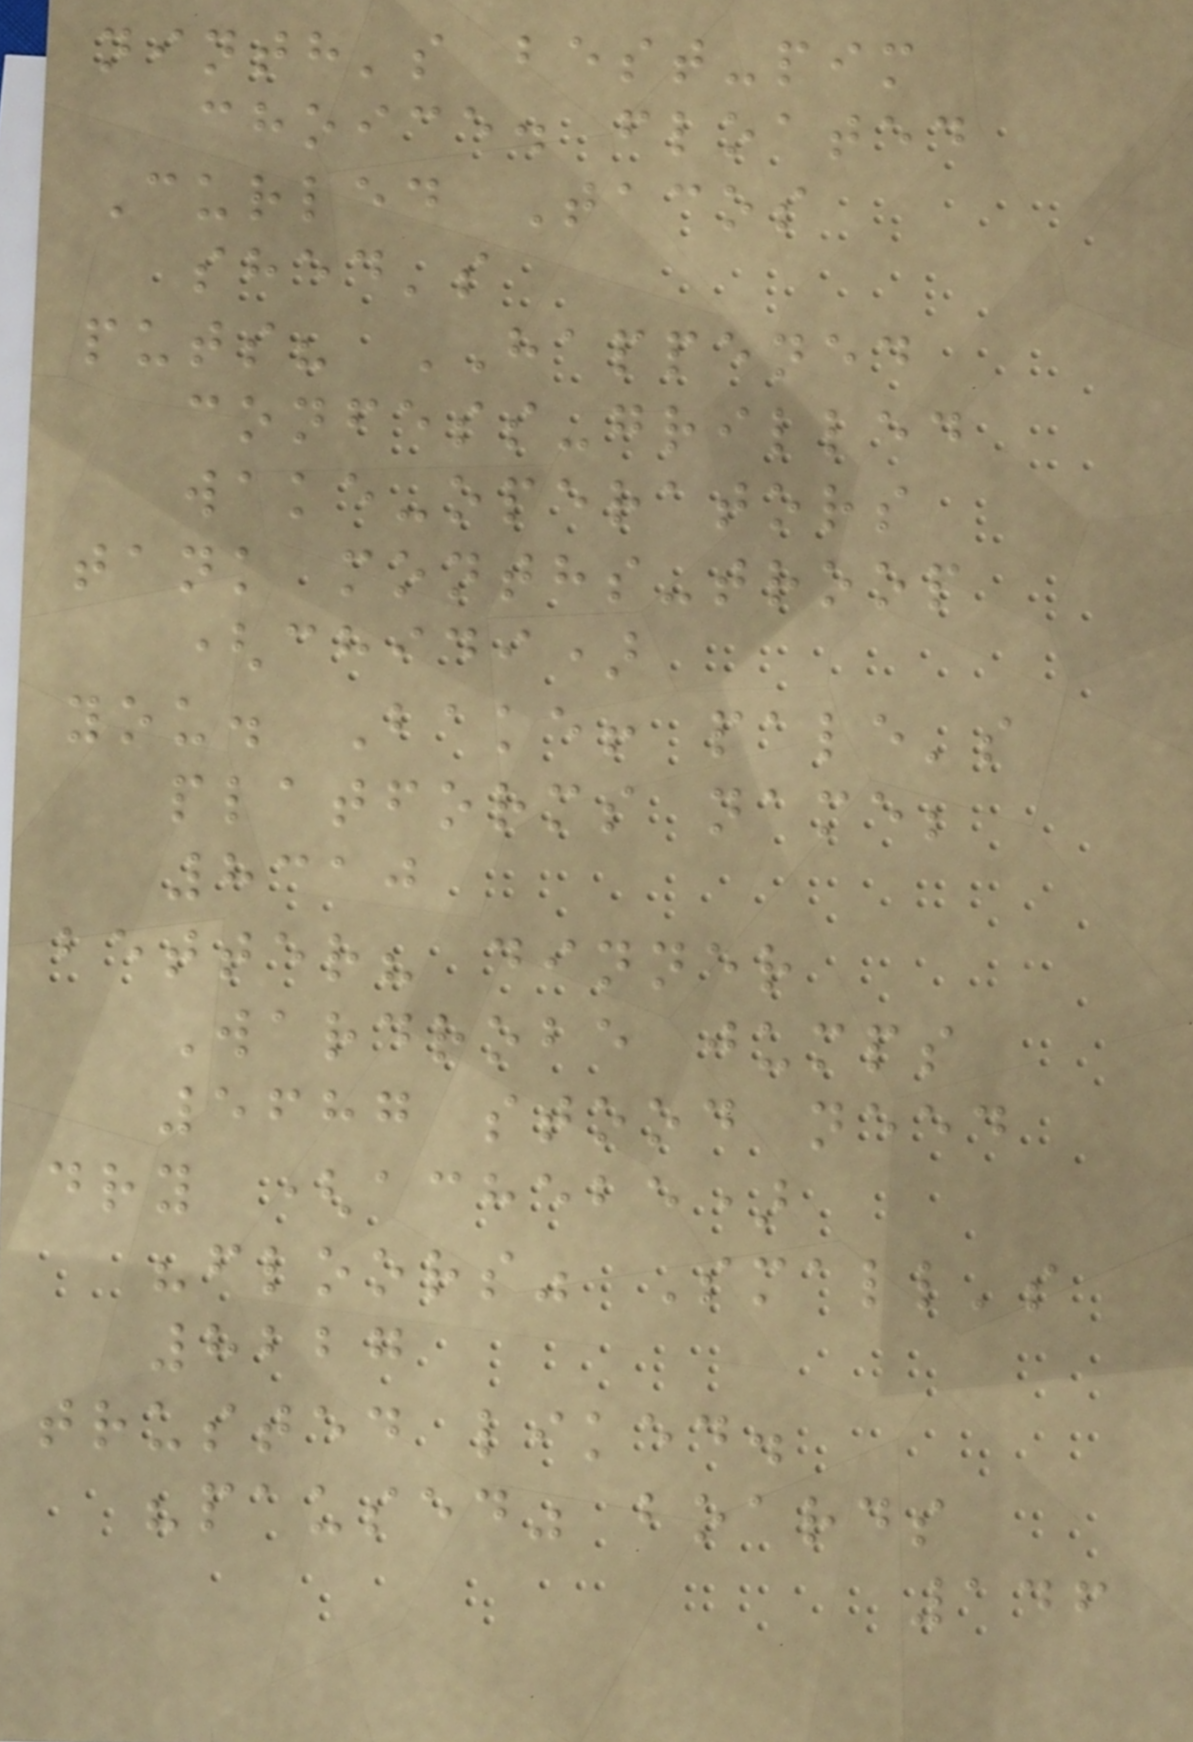ninth's best-pim
choice. floated
Curled Tacos
shed's
puts? HAPPENED
confess-grilled
wake-operators
tank months-troop
(chidi)
you. Bake! pale's
platforms name;
8310
better? dinner
Wardrobe jumps
5687 stood need
dry (achebe)
"floors" Small's
8227
trusted liked.
"paused" boards
146
